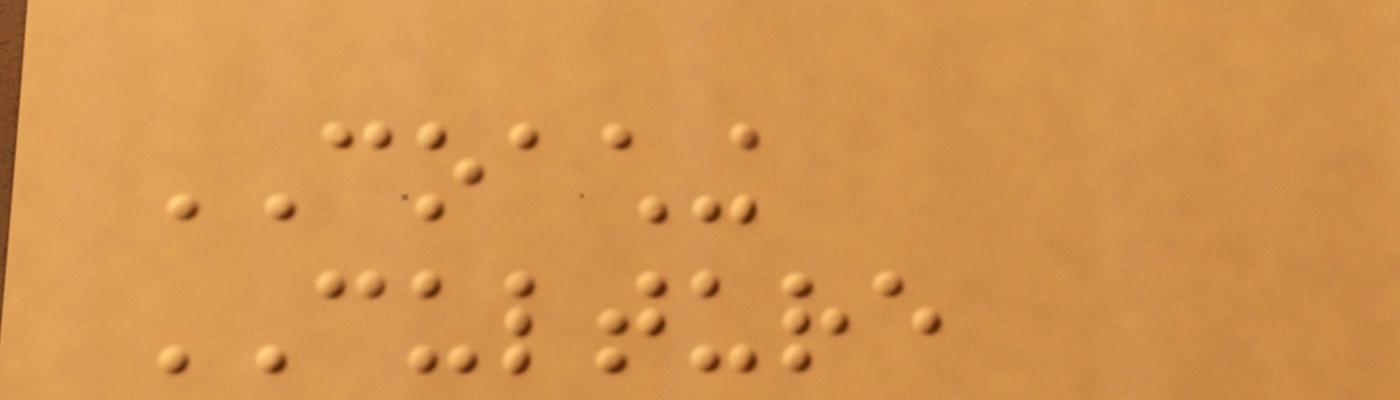COACHING
CULTURE
